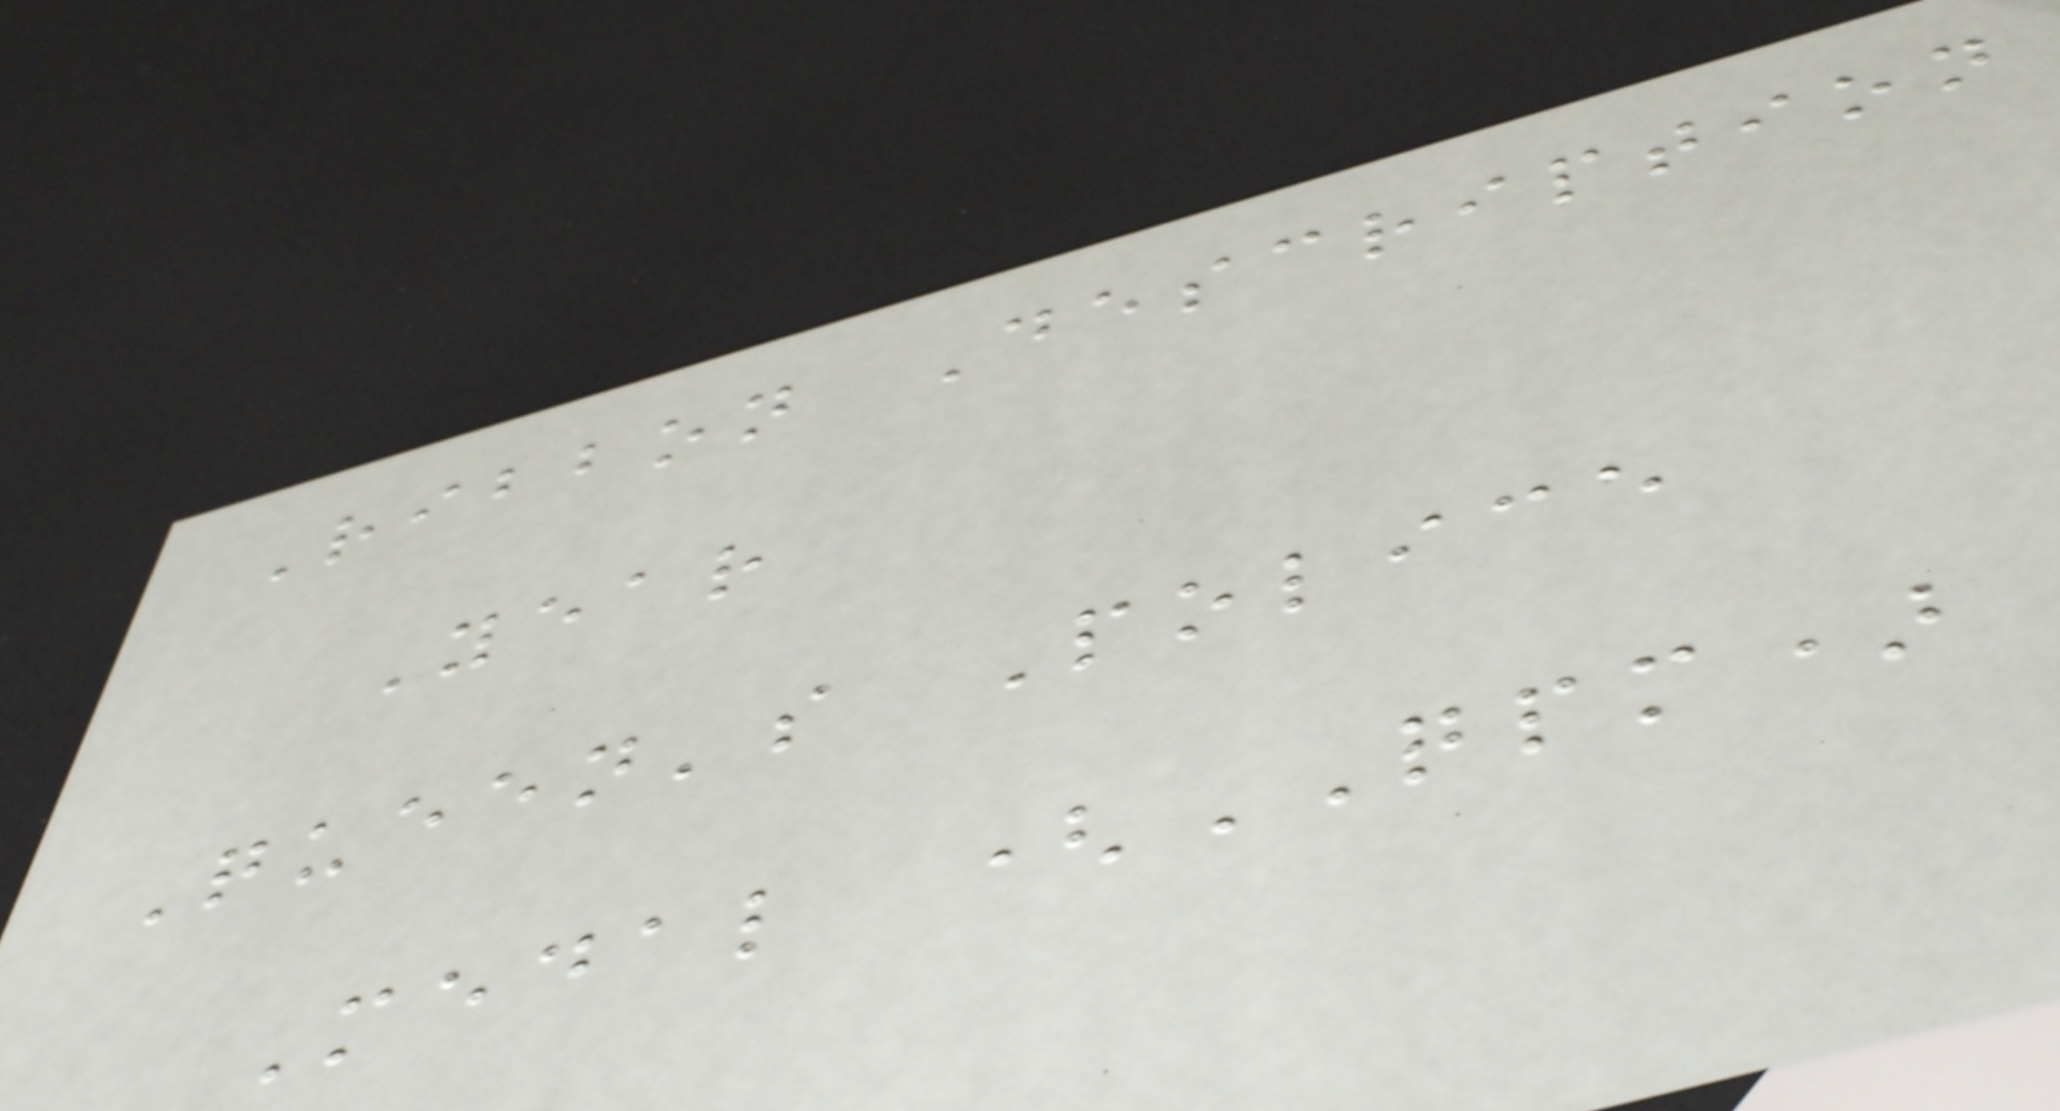Ribbon Description
Year
Queen's Police
Medal (QPM)
